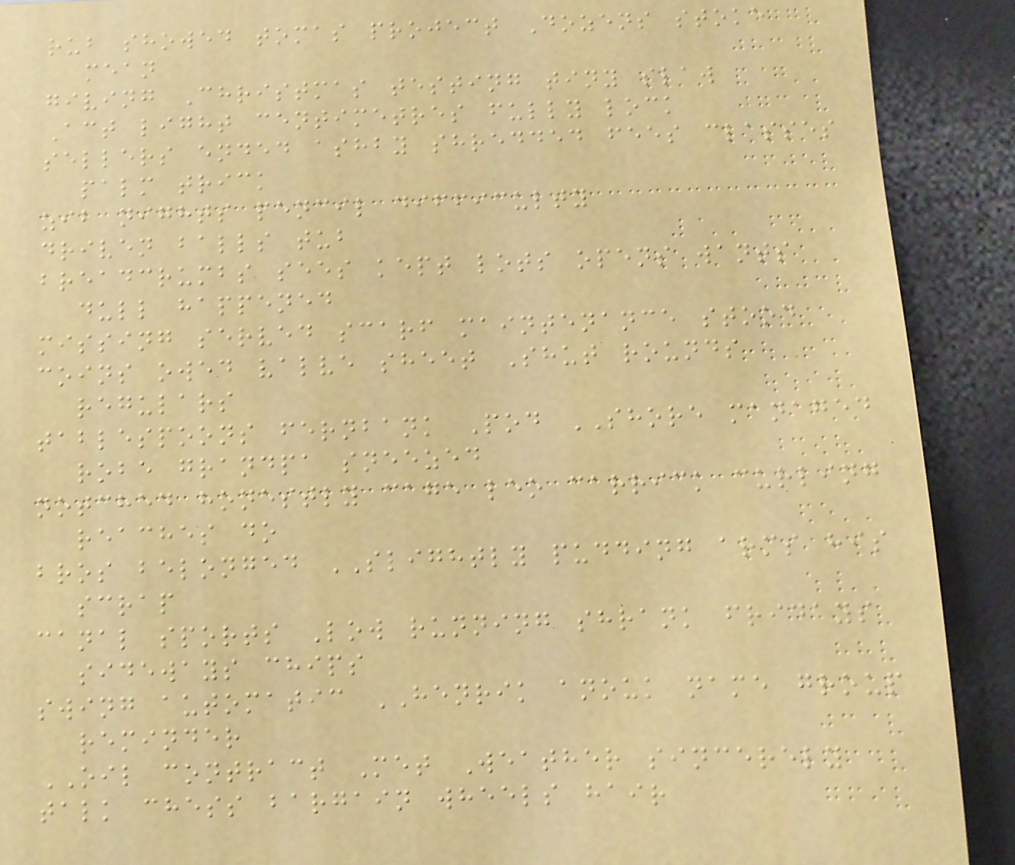rub showed tomas project Dozens stoke
mean
giving Christmas testing tiny slaw
Act light centimetres fully lock
sellers ended ashby shredded fees classes
palm trick
zib nights pencil difficulty
driven balls tub
breadcrumbs sees kept lots opens wants
dull happened
missing served scarf maintenance stood
coins owed valve sheet Shut rounds
regulars
tablespoons fernbank Pod SHORE managed
robe grandpa sneezed
notched honestly cage leo carrick curling
reaches do
bros belonged SLIGHTLY pudding arms his
scrap
canal sports Low running shrank fridays
sideways chips
swing automatic HENRIK anouk name group
reminder
OIL contract Met Weather sincerely
talk chess bargain wheels hair
